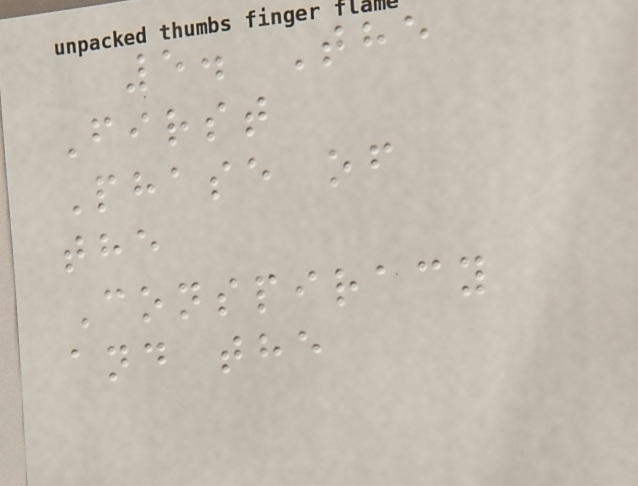5. The
First
Phase of
the
Conspiracy
and the
